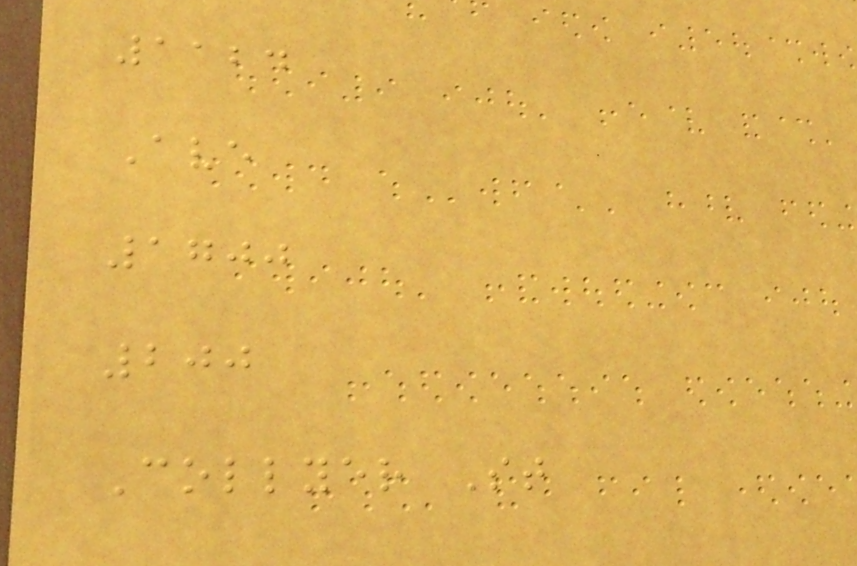1124
Ave
1700
200
Collyer St
